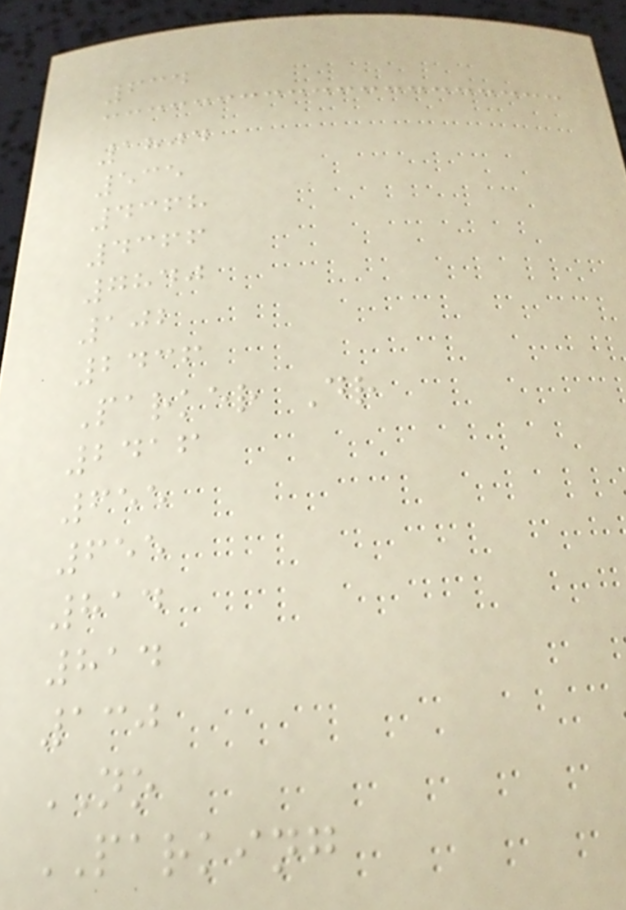634
1804
535
4368
4366
7840
102
2436
Parker Dr
2416
655
655
814
814
130
NO
PARKING
